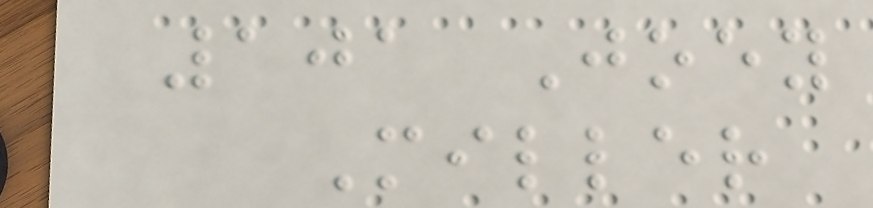101 Joey
Miller
